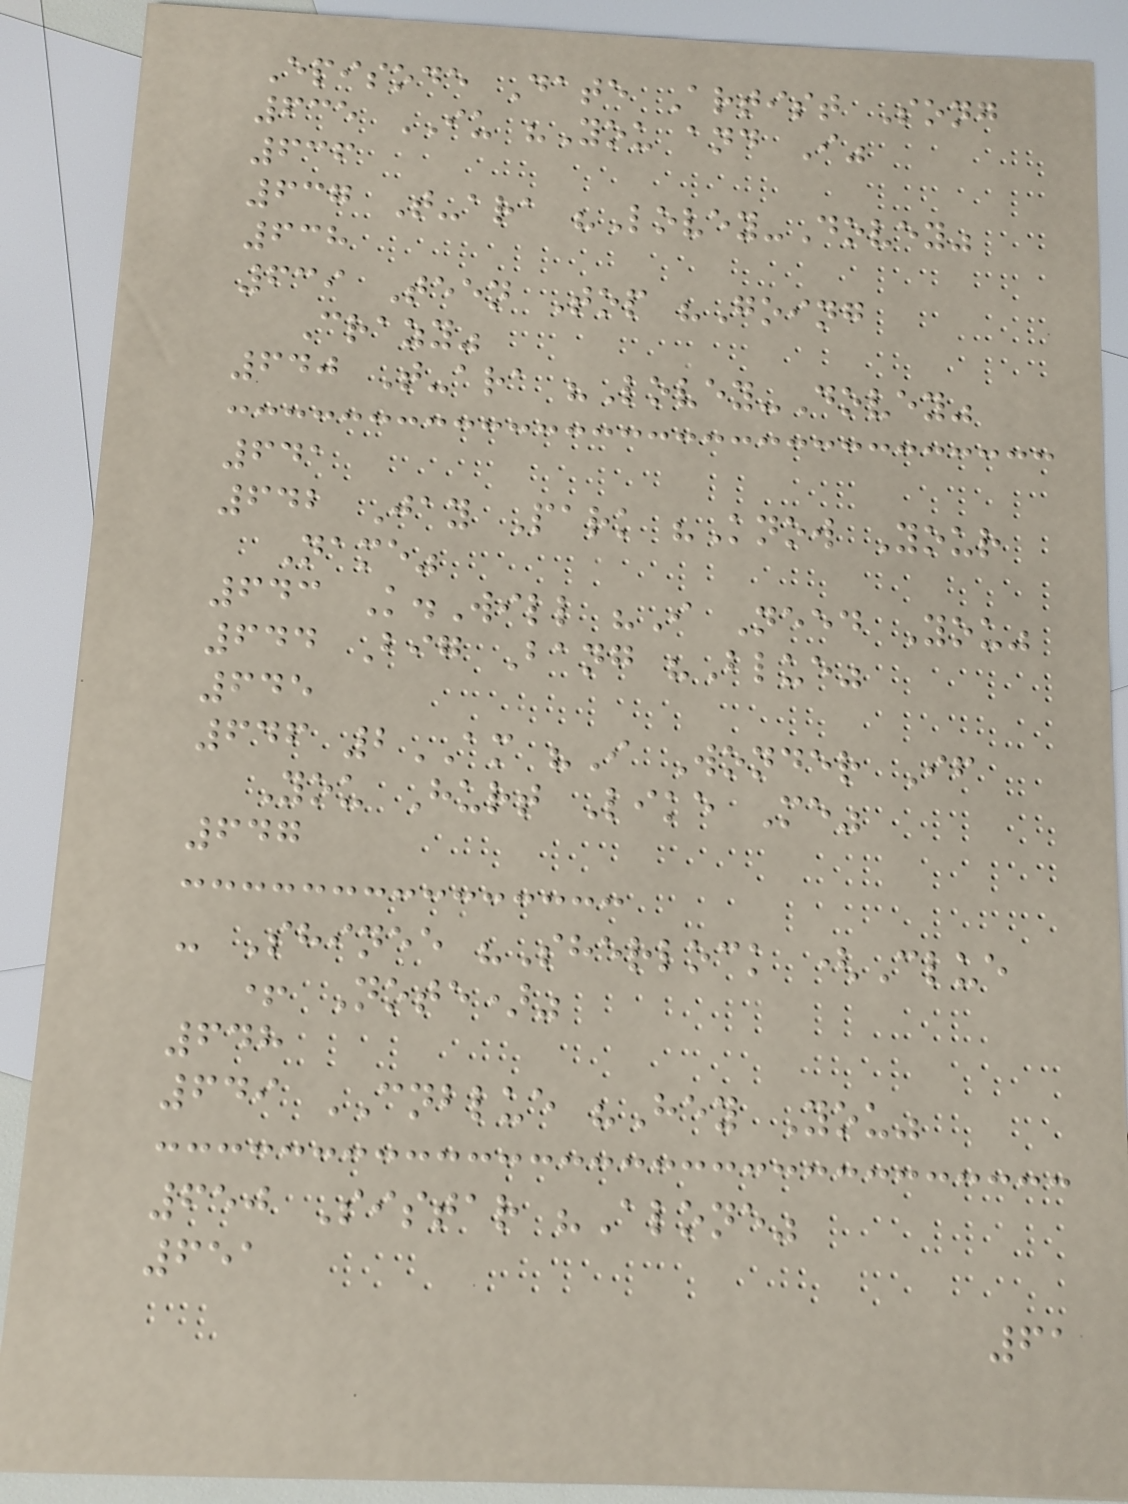Episode Date Artist Song
635 IU "You and I"
636
637 T-ara "Lovey-Dovey"
638
639 Teen Top "Going
Crazy"
640 T-ara "Lovey-Dovey"
641
642 Jay Park "Know Your
Name"
643 K.Will "I Need You"
644 Big Bang "Blue"
645
646 2AM "I Wonder If
You Hurt Like Me"
647
- Shinee "Sherlock (Clue
+ Note)"
648
649 CNBLUE "Hey You"
650 Sistar "Alone"
651
61
